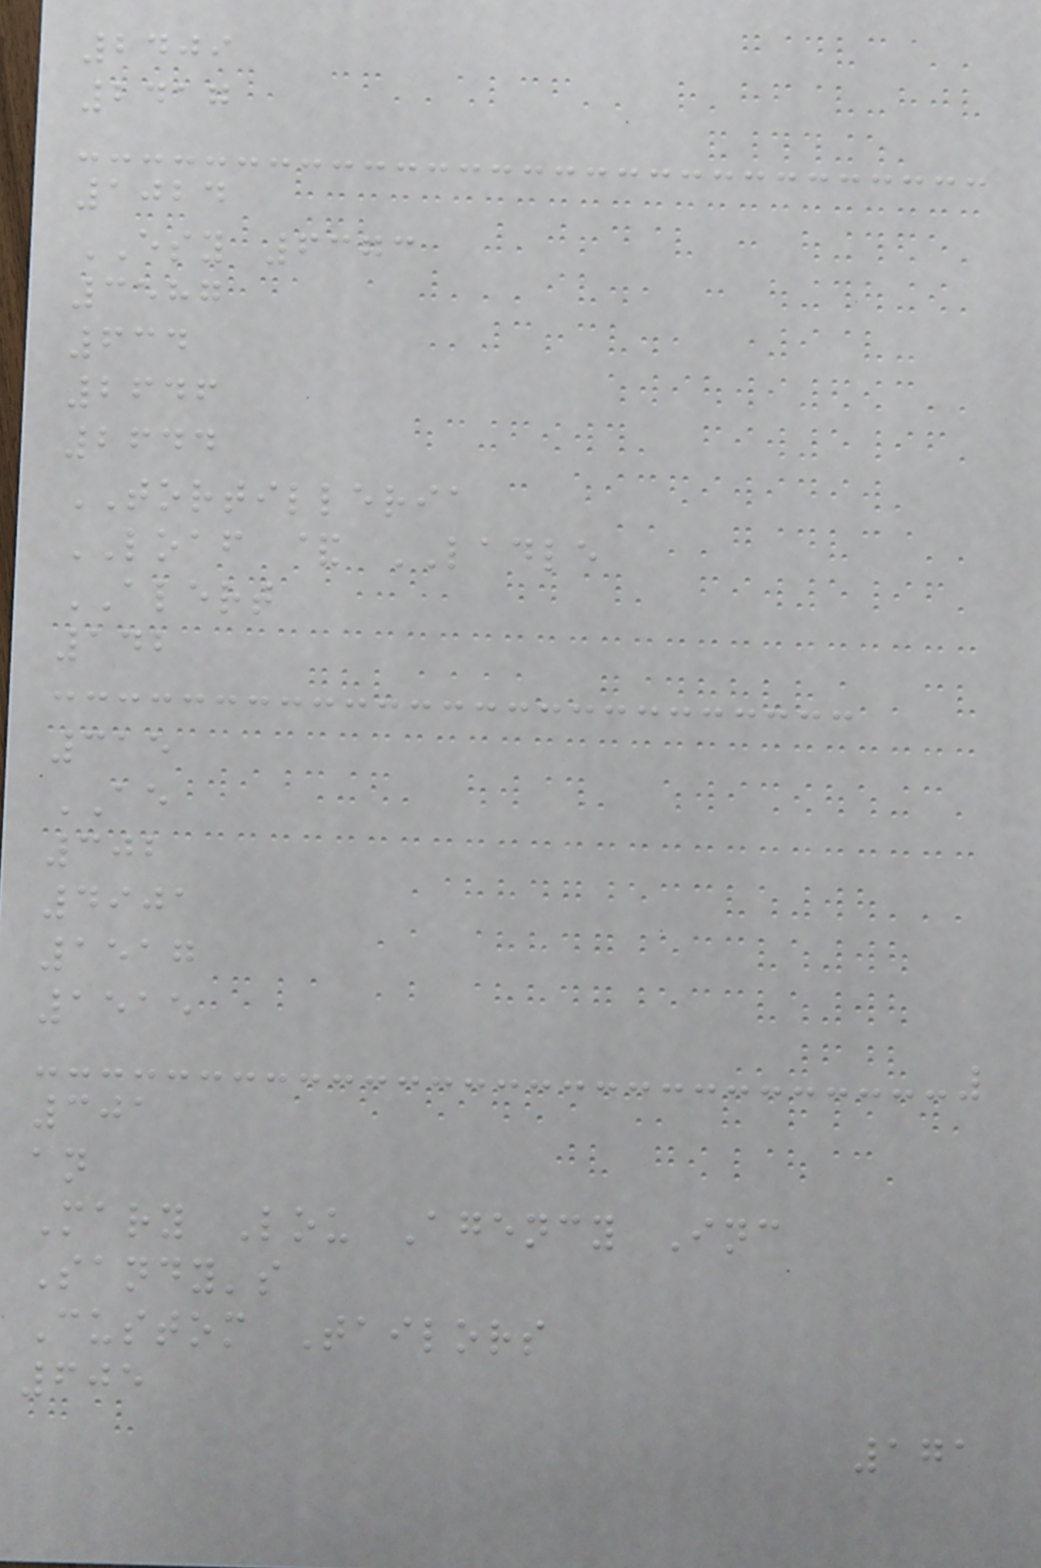2409
2417
1024
ESY 6373
3587
634
2646
2644
TORTILLERIA
LOAF & LADLE
ALERT
142
315
AE
302
4901
1517
1515
301
an
Mary Lou Agency Inc
Sandy's
Custom Tailors
605
171
